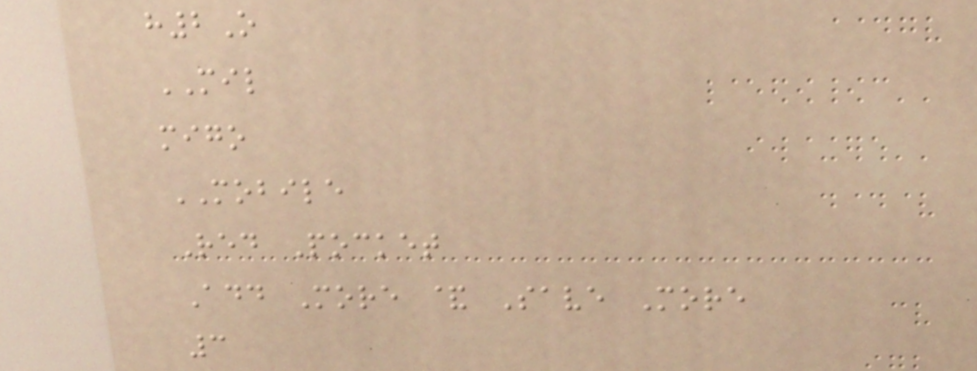h2O
MIL
migo
MOBILE
Red Pocket
Add More & Save More
3
